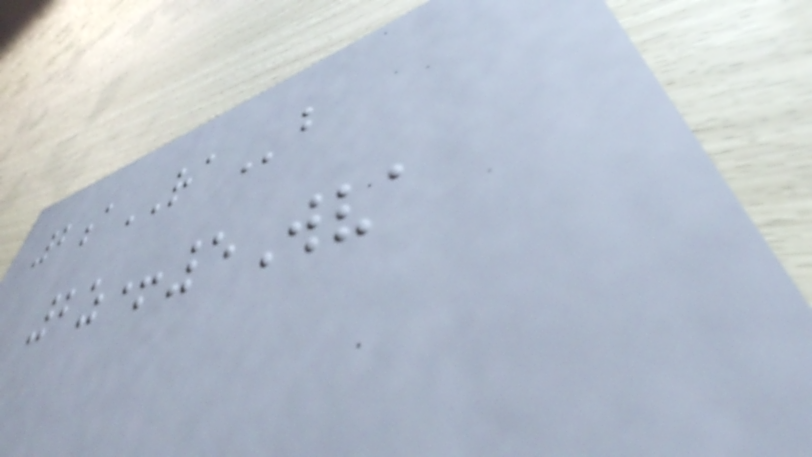2aRAb
2z+5Wva
